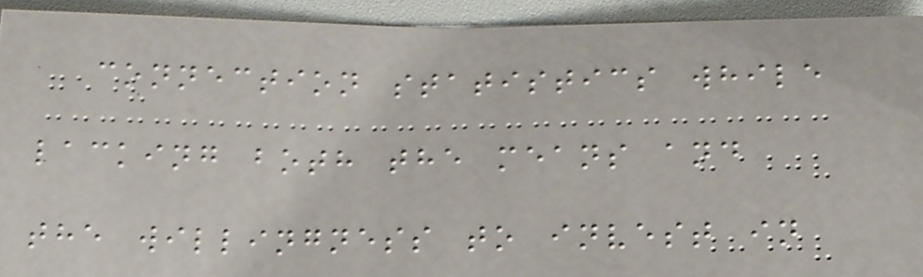connection statistics while
lacking both the means and
the willingness to invest in
